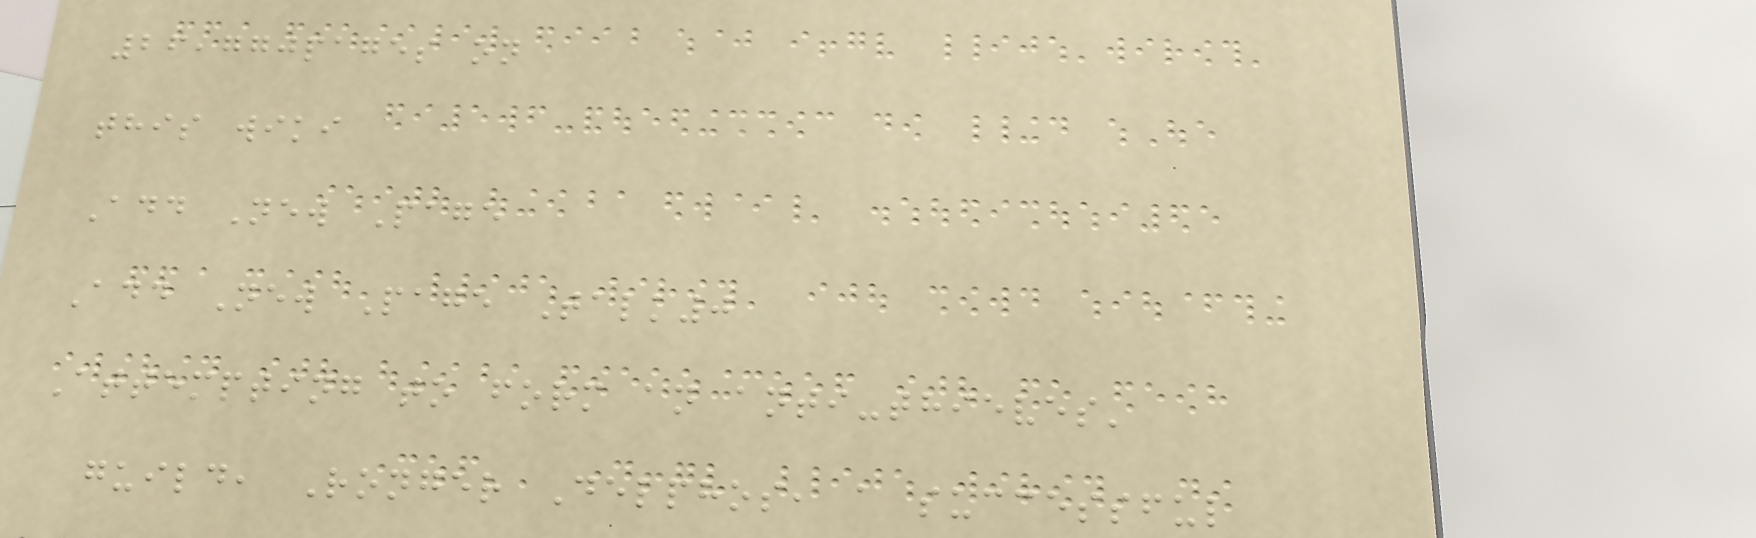26,770pages on
this wiki
Add New Page
Add New Page Talk0
Attempting to form an anti-thieves'
guild, Ronger Delphos, a successful
